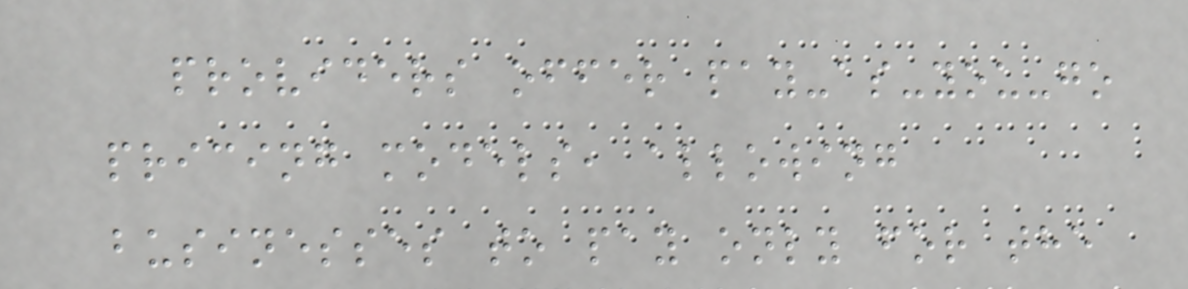providers offer pay-as-you-go
pricing models, allowing
businesses to pay only for the
